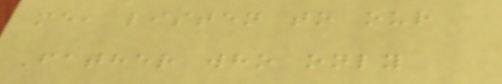me, listen to our
Father who only
